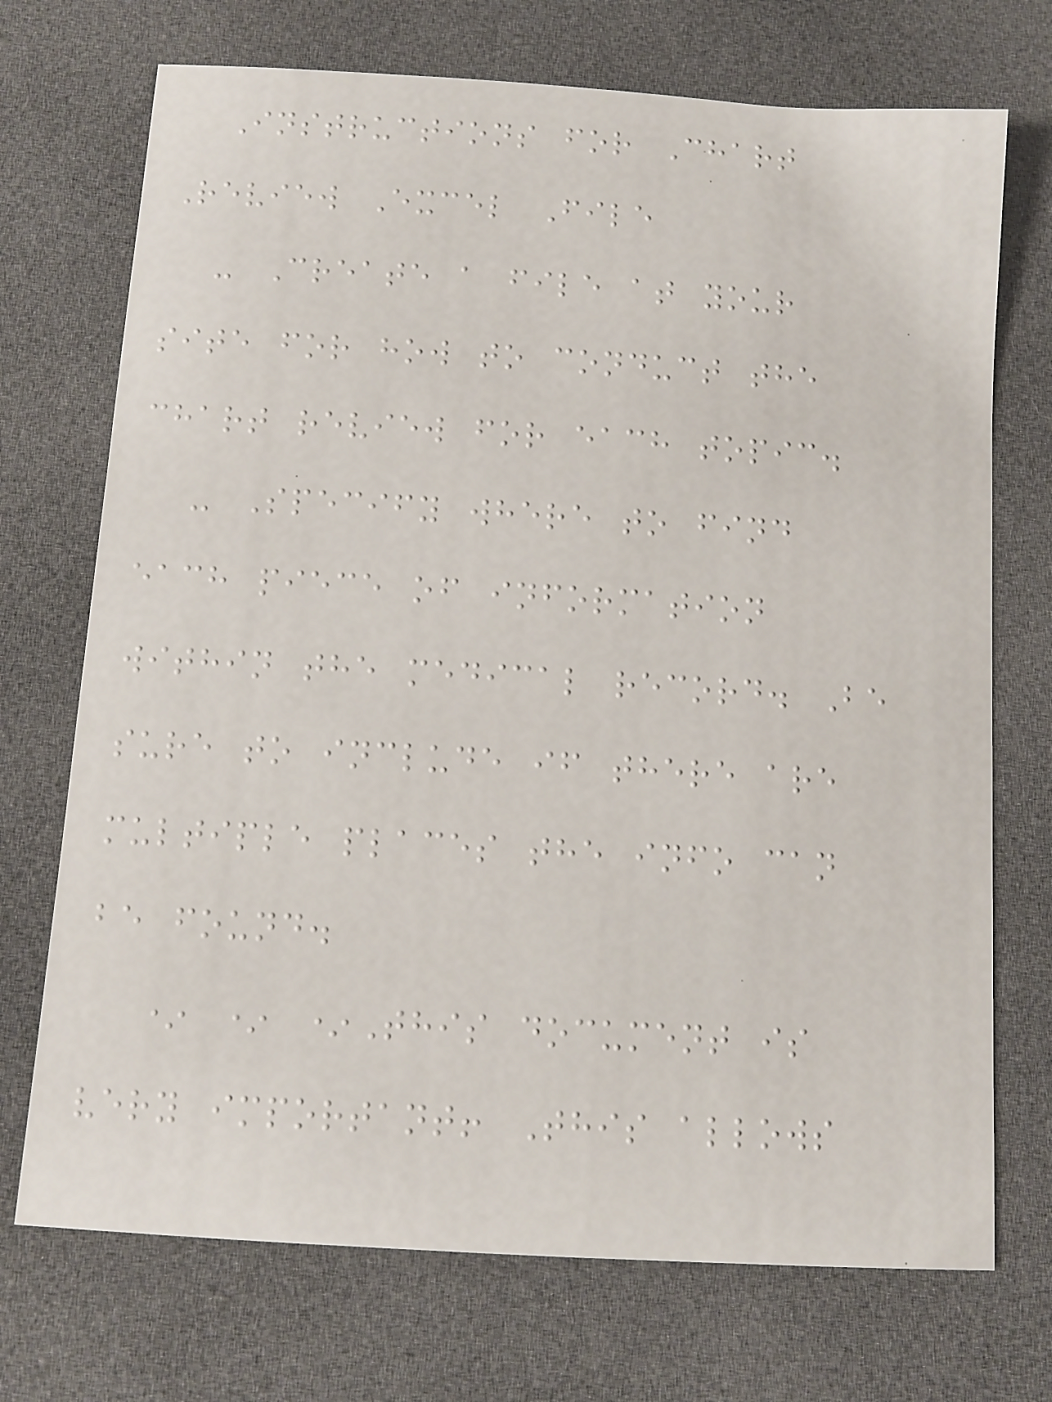Instructions for Chart
Review Excel File
- Create a file at your
site for how to conduct the
chart review for each topic.
- Specify where to find
each piece of information
within the medical record. Be
sure to include if there are
multiple places the info can
be found.
* * *This document is
very important! This allows
